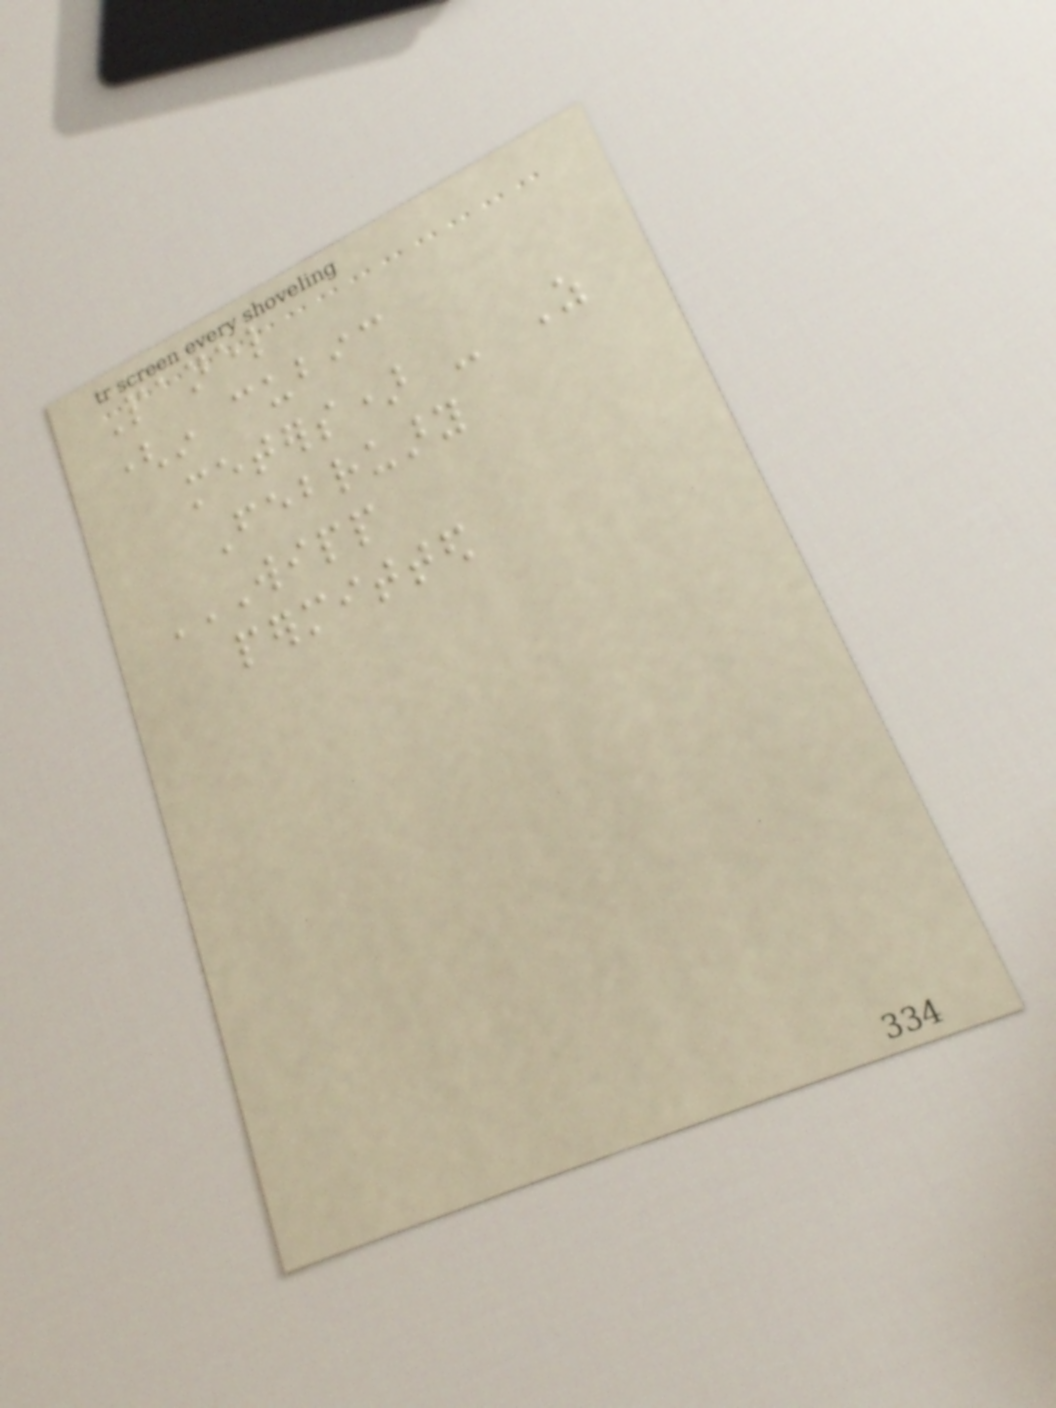Panel
(in cubic
meters) - As
February
WIPP
PERMITTED
